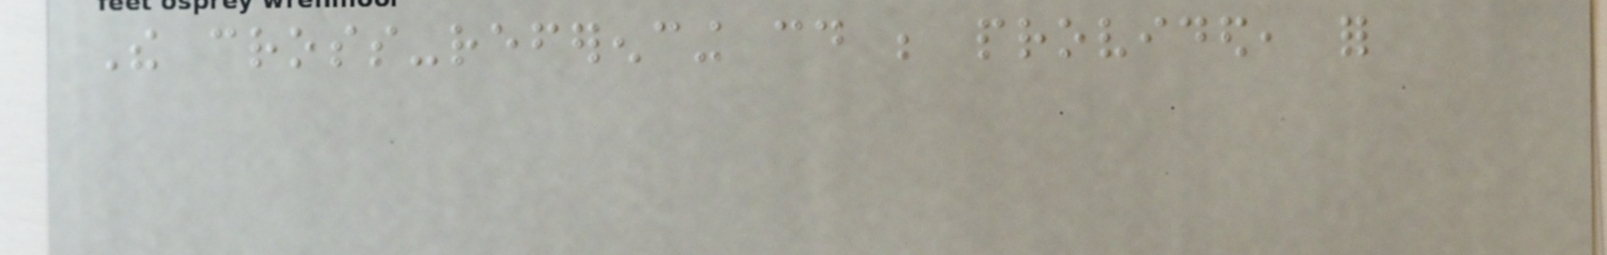The cross-referencing could be provided, for
